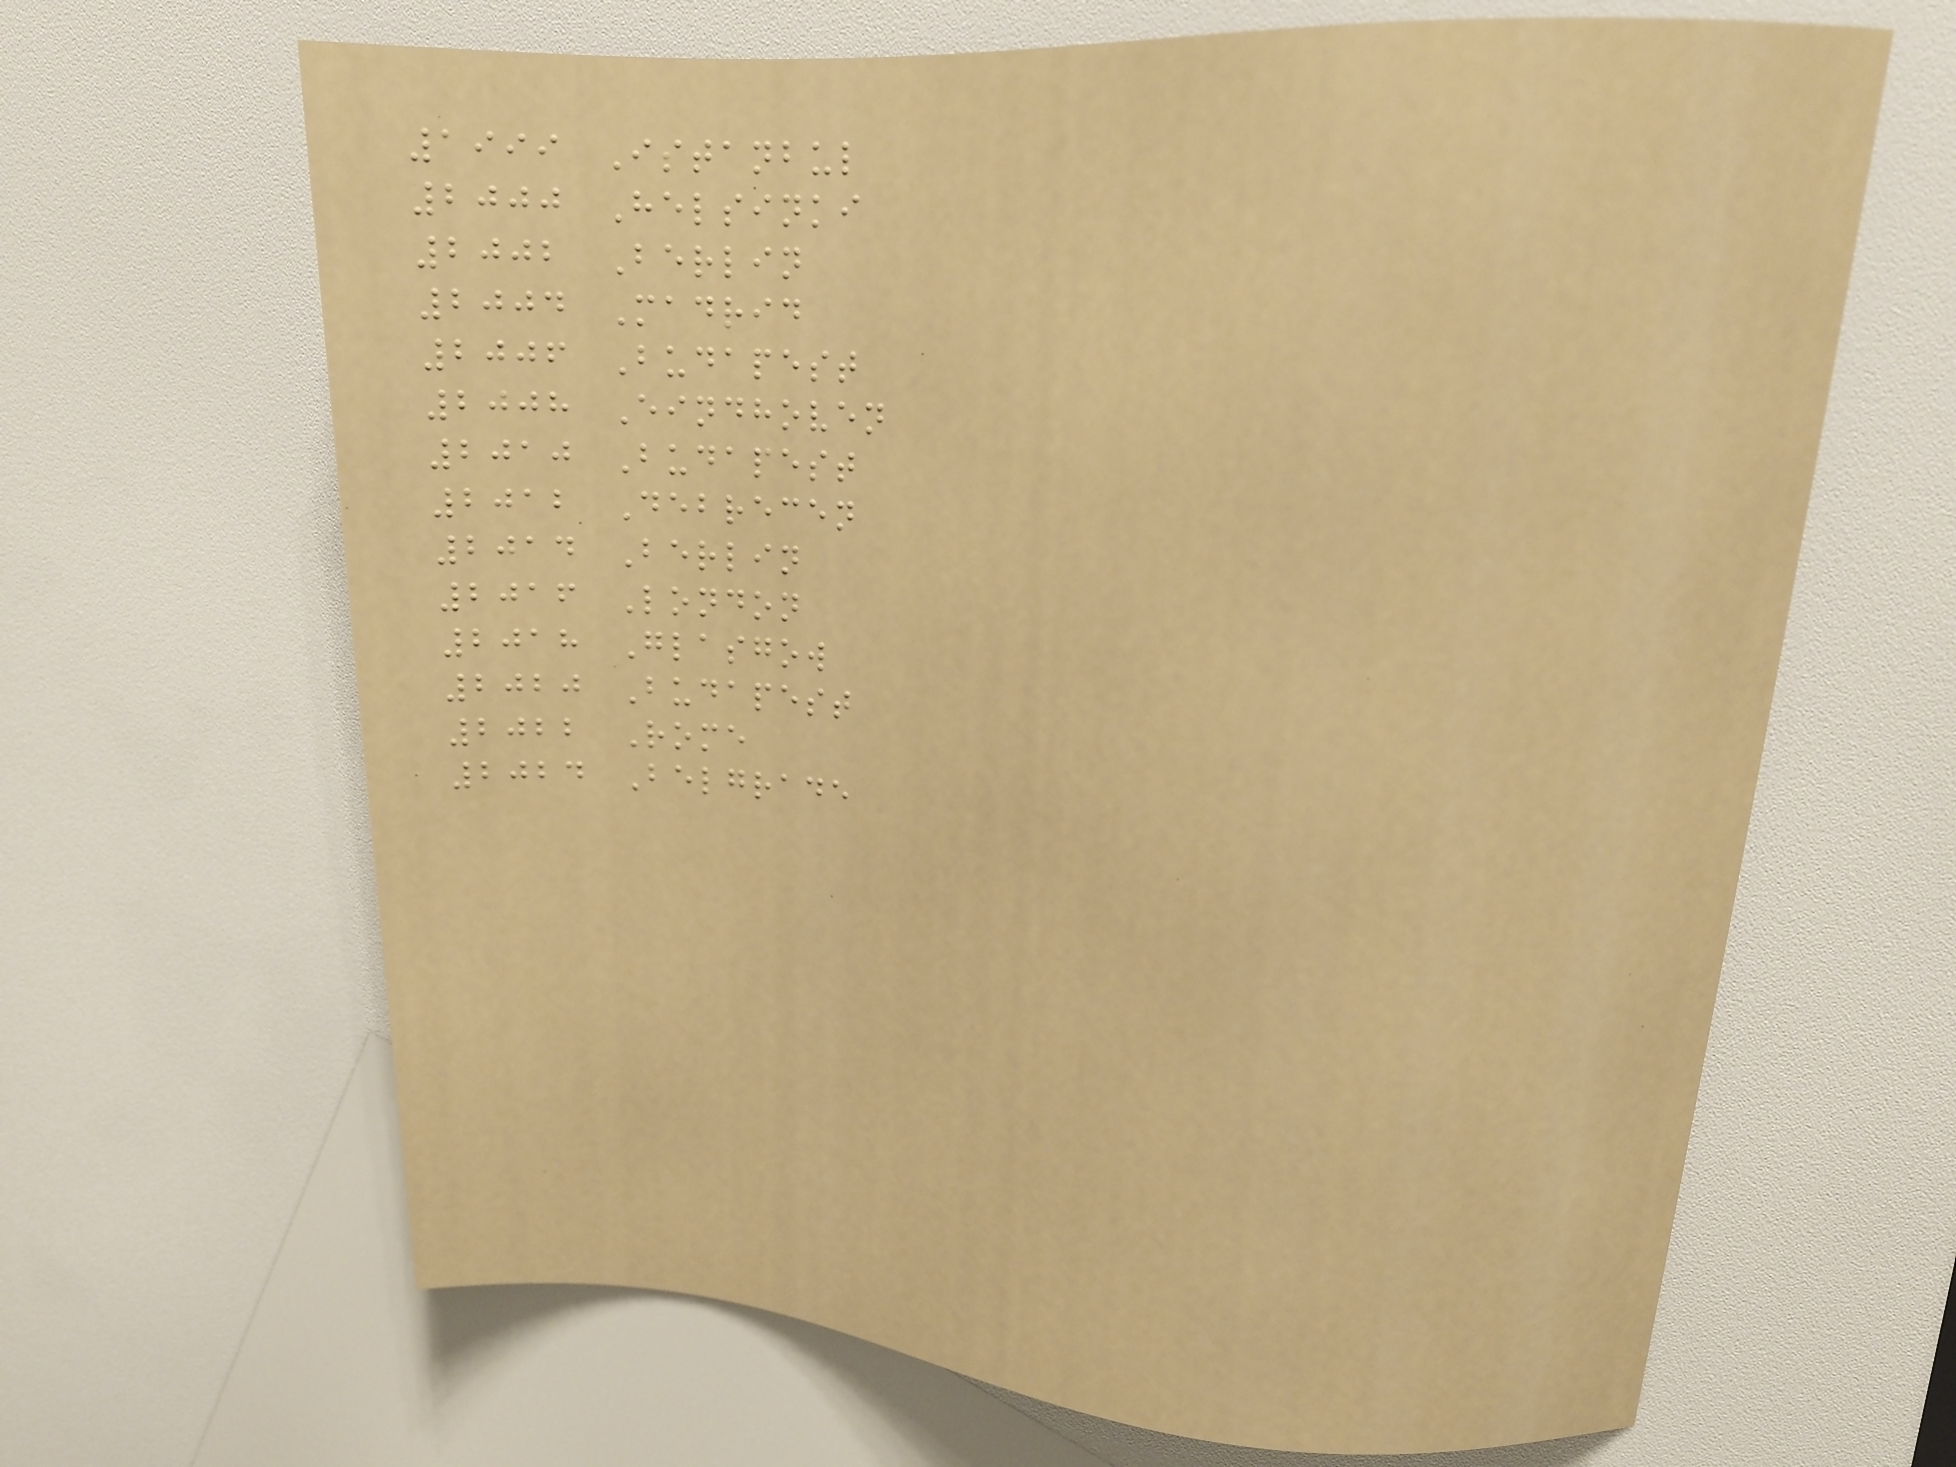1999 Istanbul
2000 Helsinki
2002 Berlin
2004 Madrid
2006 Budapest
2008 Eindhoven
2010 Budapest
2012 Debrecen
2014 Berlin
2016 London
2018 Glasgow
2020 Budapest
2022 Rome
2024 Belgrade
